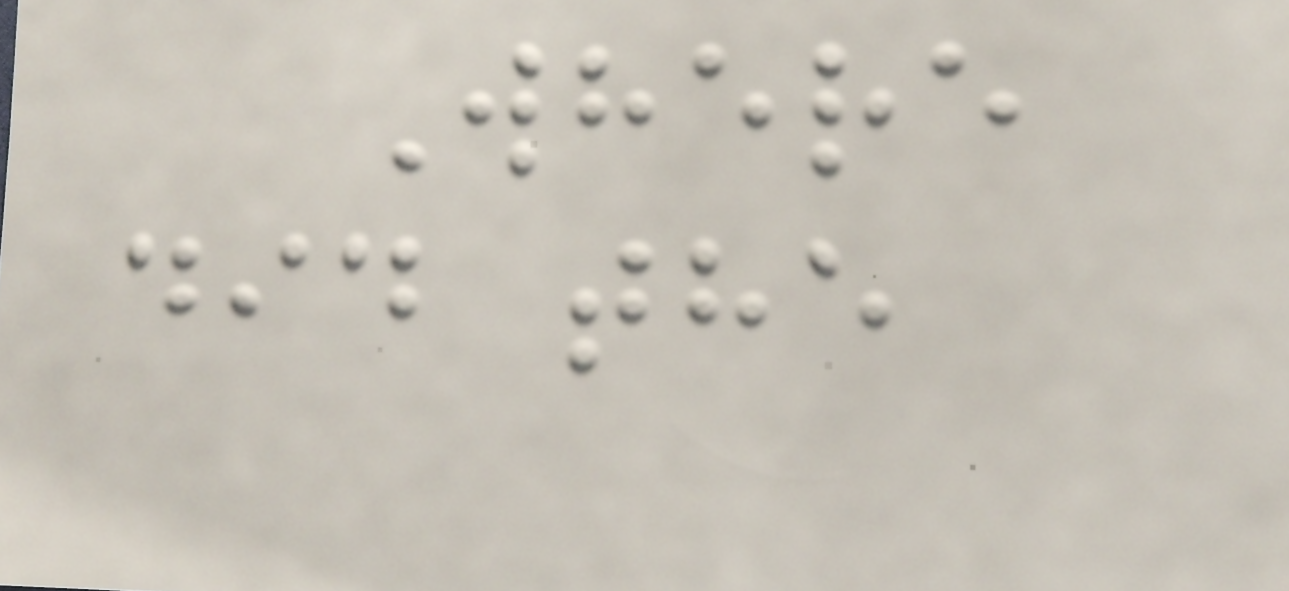Where
did the
